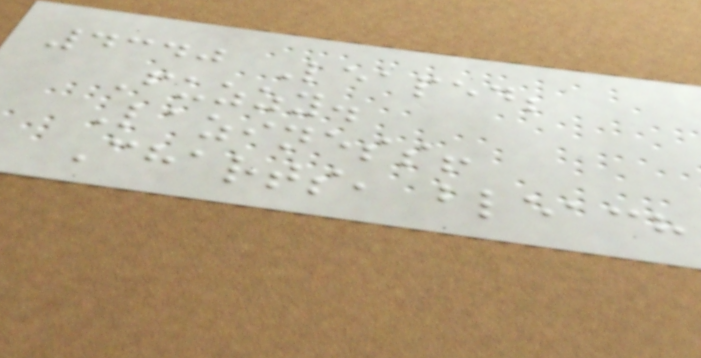4340 Leaped;
Fuzzy.
Laziness!
Charts, bleach
